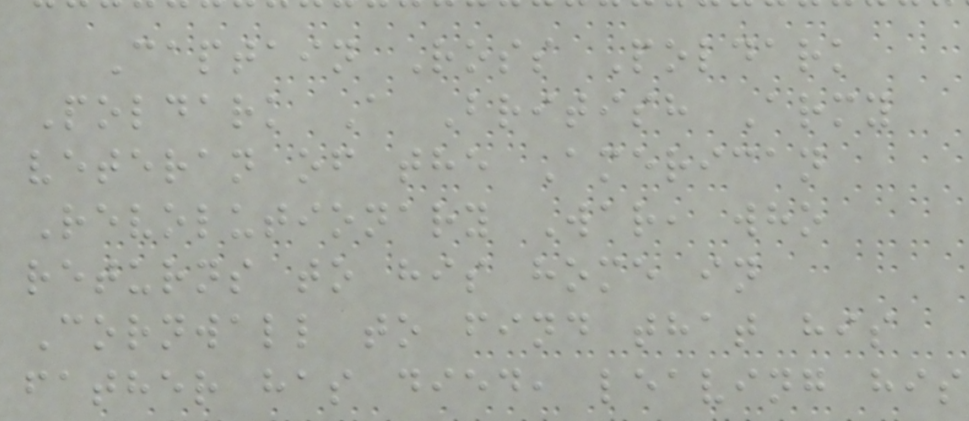Captain Ross Poldark
Poldark A British Army
veteran of the American
Revolutionary War, who
returns to his home in
Cornwall to find that his
father has died, leaving his
